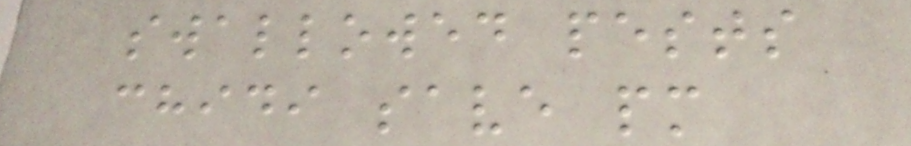swallowed pests
chidi save pm
